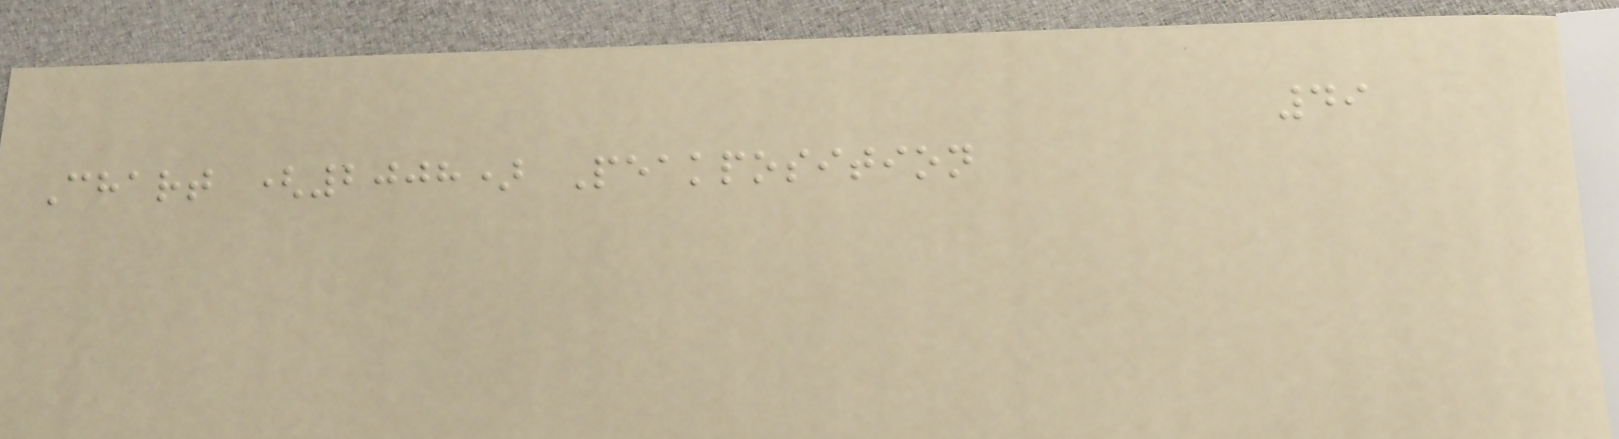49
Chart (2008) Peakposition
